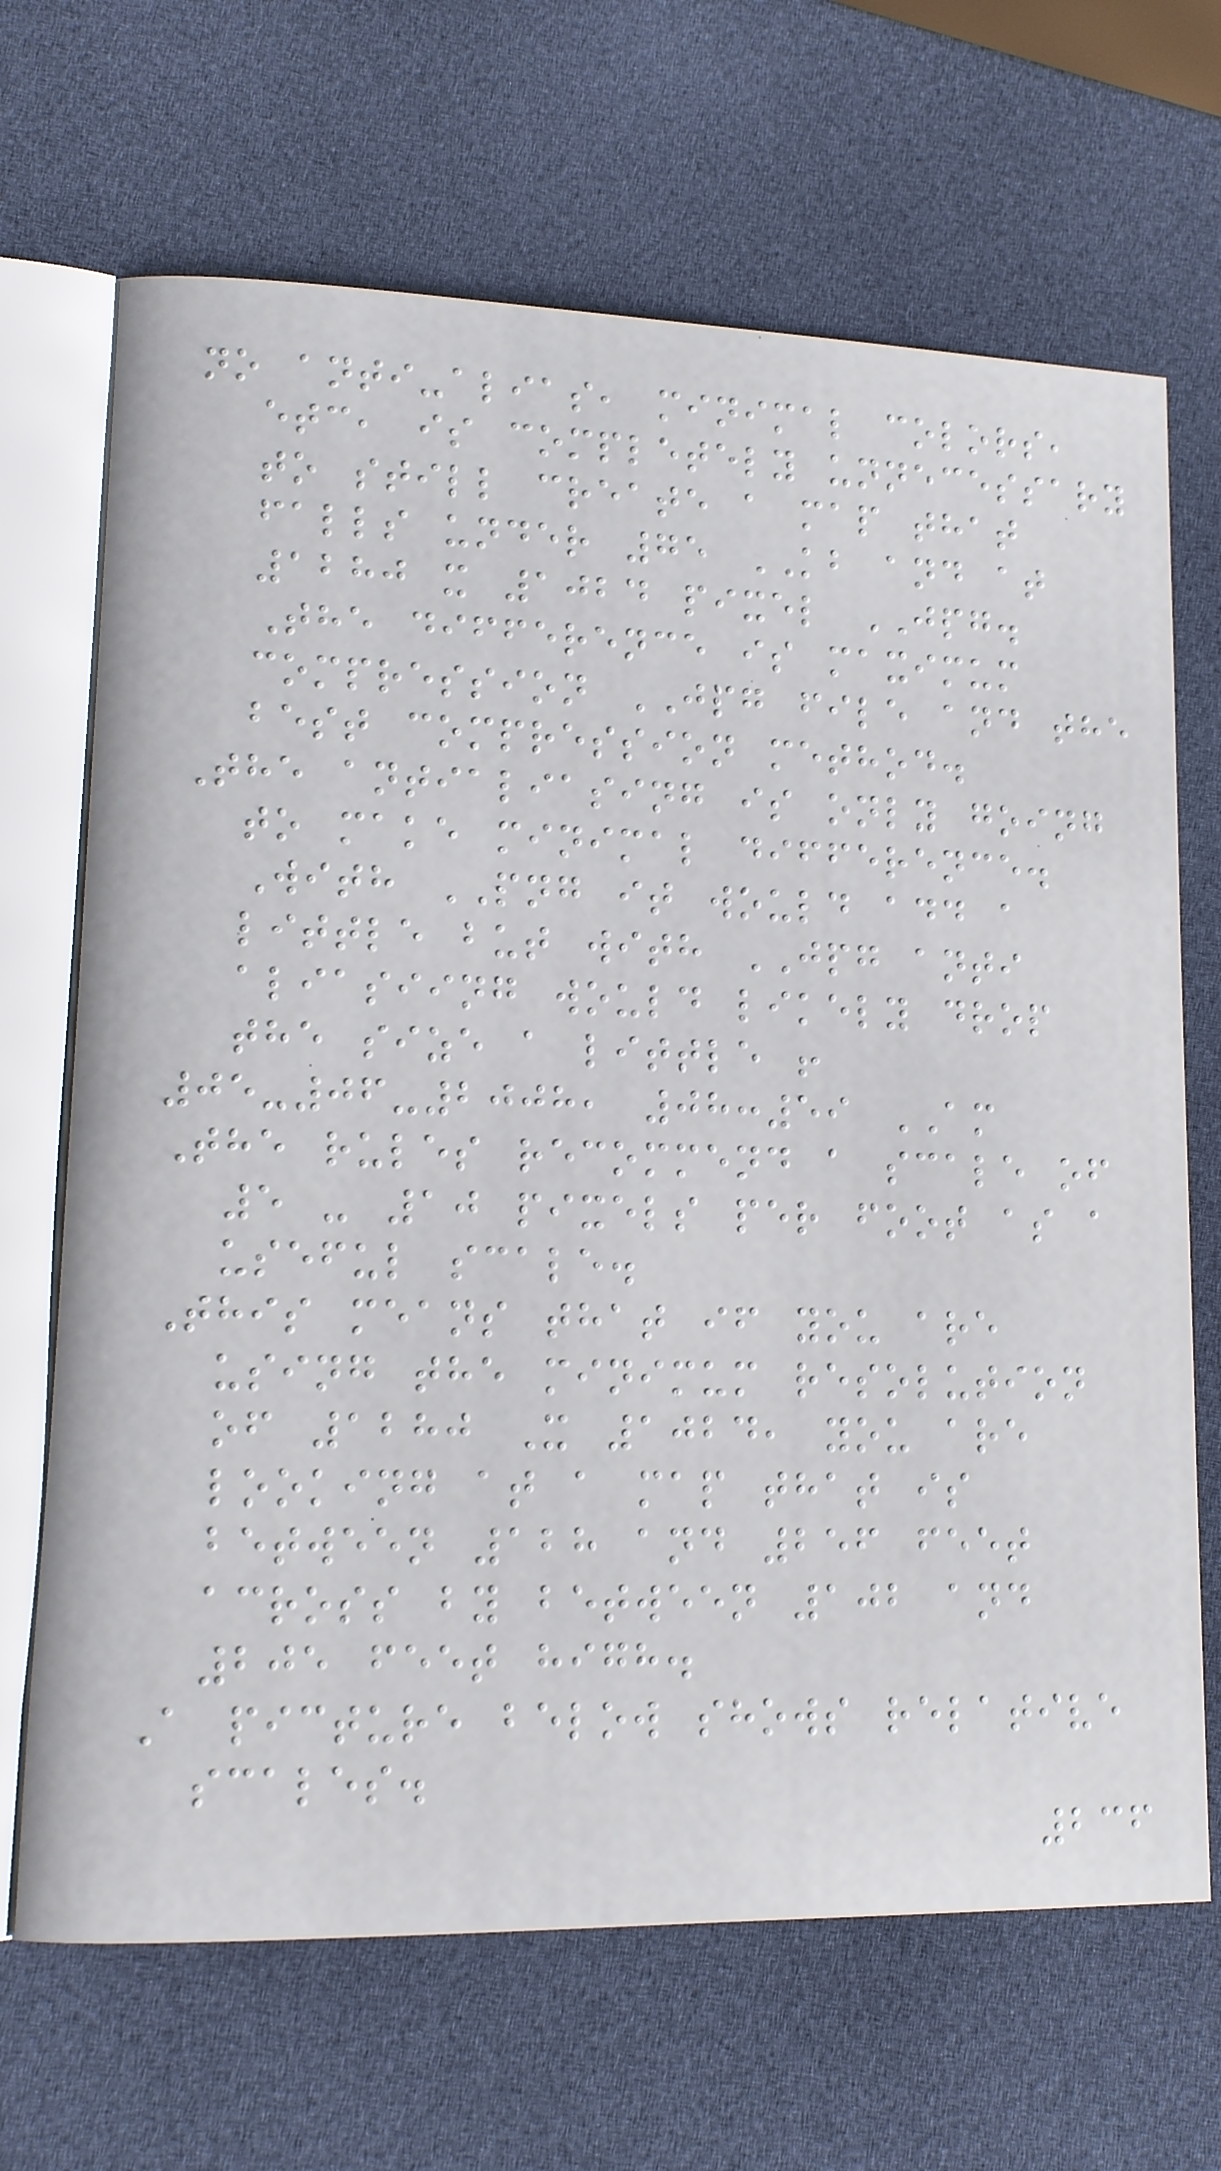no anti-alias, minimal colors,
etc, is completely unnecessary
to still create a map that
falls under 75 KB and at
1280 x 1024 pixel JPG.
The difference is maximum
compression JPG file and the
best compression method.
The antialiasing is only going
to make minimal difference.
With PNG it would add a
little but with JPG anti
aliasiing would likely drop
the size a little !
05-06-2008, 08:59 AM
The rules recommend a scale of
5 - 10 pixels per foot as a
useful scale.
This means that if you are
using the minimum resolution
of 1280 X 1024, you are
looking at a map that is
between 128 and 256 feet
across by between 102 and
205 feet high.
A picture below shows relative
scales.
236
